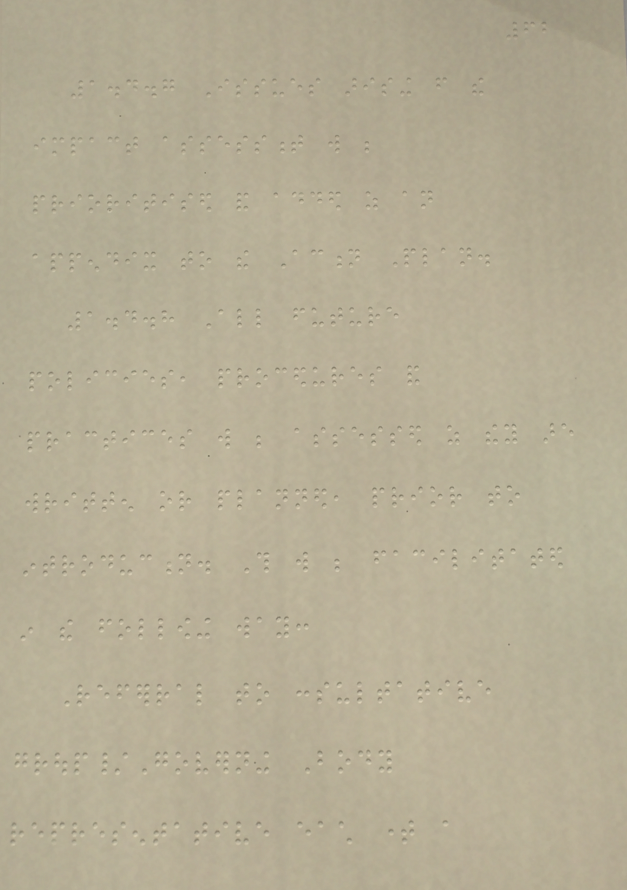62
1.4.7 Issues arising from the
impact assessment will be
prioritised and added as an
appendix to the Action Plan.
1.4.8 All future
policies, procedures and
practices will be assessed as they are
written or planned, prior to
introduction. This will be facilitated
in the following way:
Referral to consultative
group/Governing Body
representative each time a
